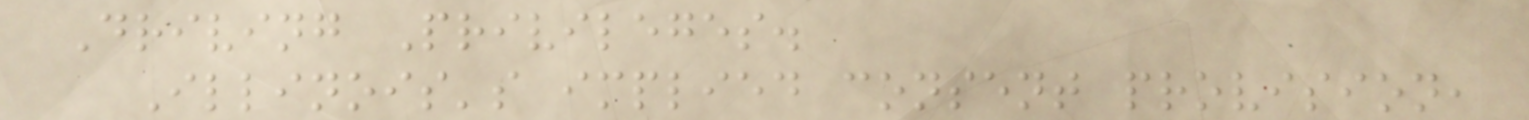Driving Privileges.
Illinois's implied consent provision,
